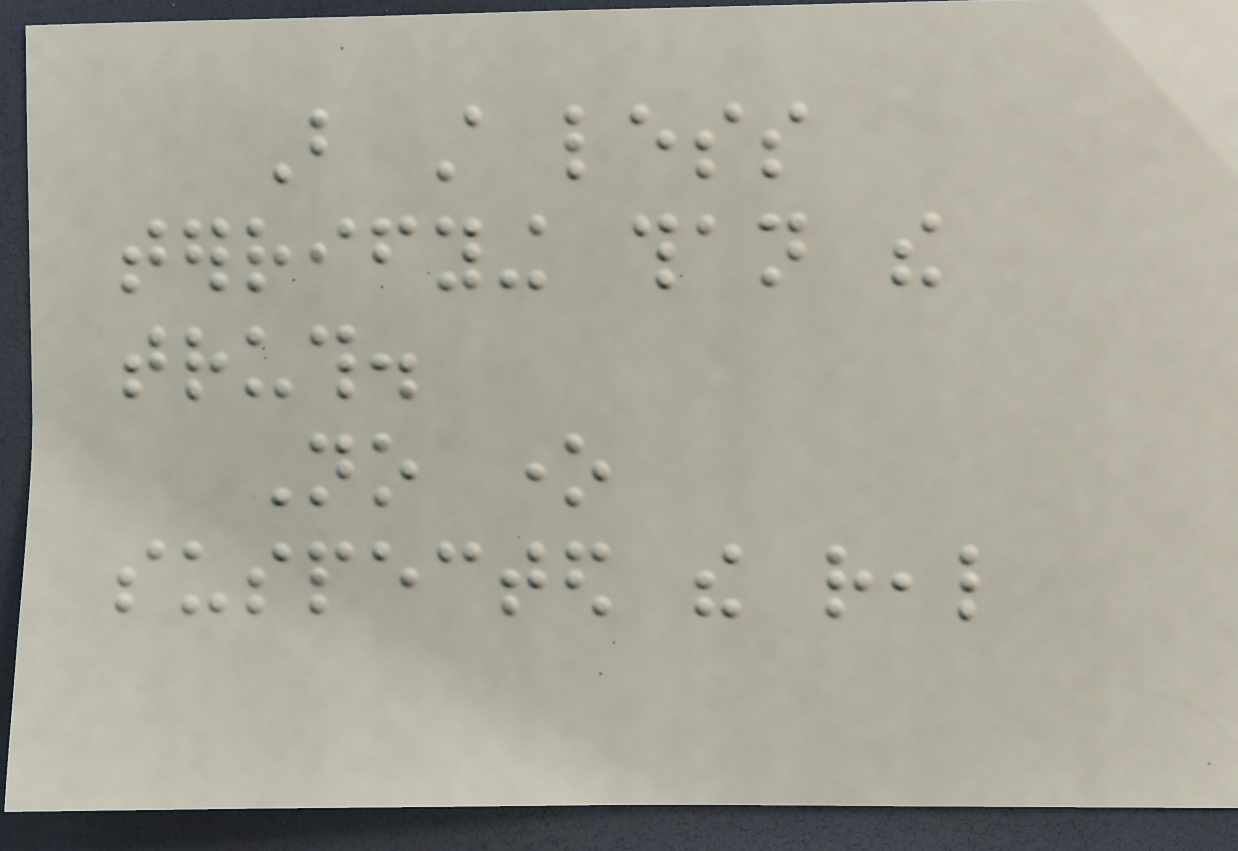But still less
terrifying than the
truth.
No one
suspected the real
